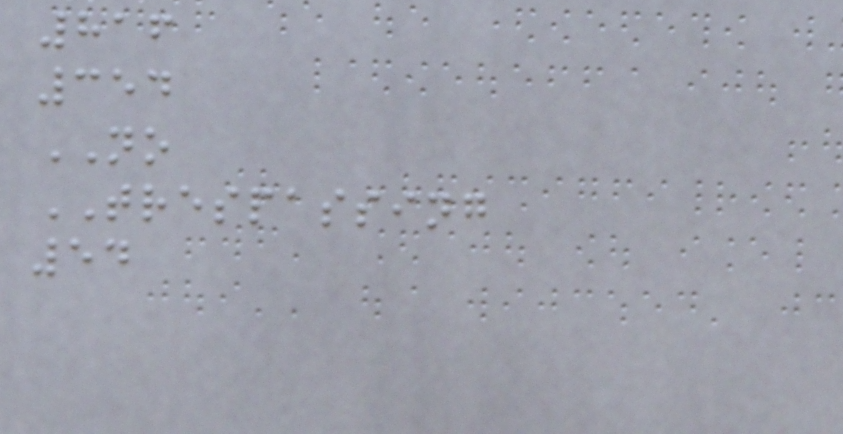816
354
NO
TRESPASSING
54
